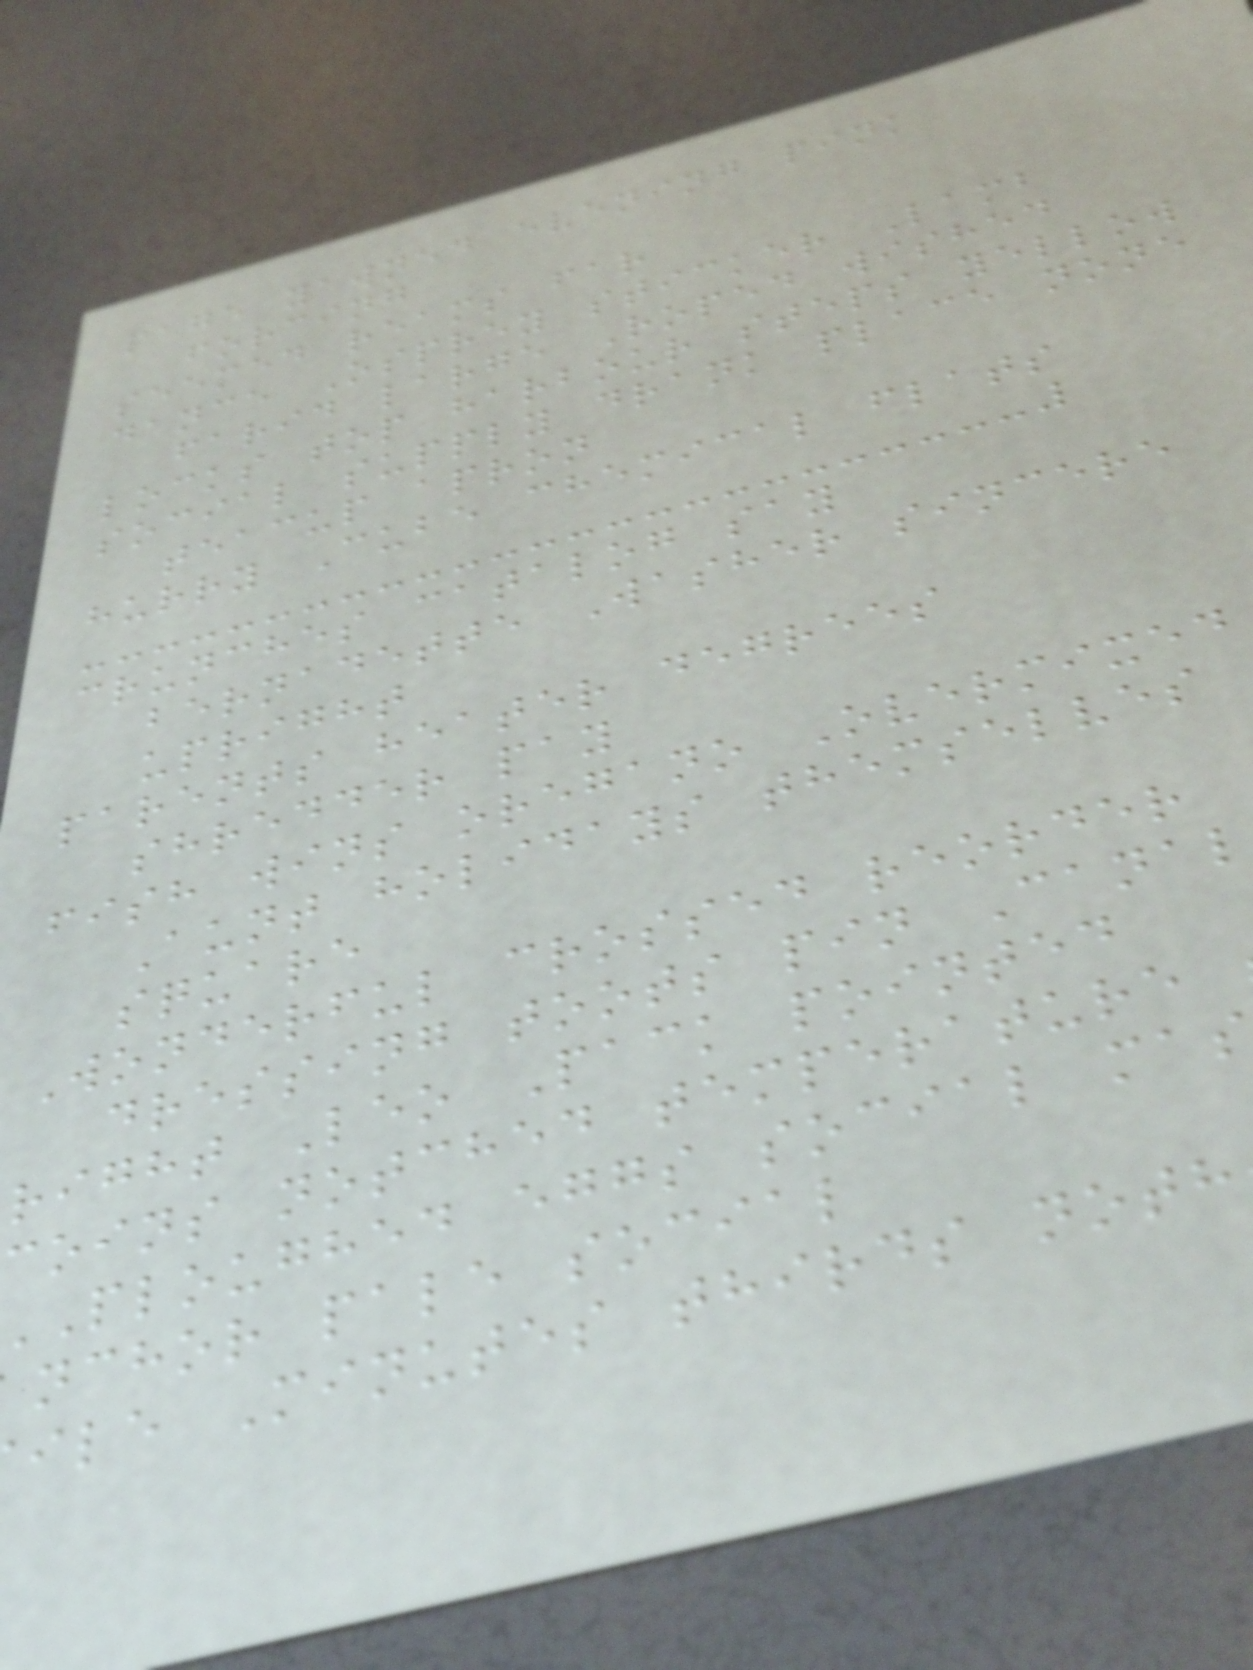page yawned evening pink
forcing
seemed reams far
dance Osprey sticker Lamb
farid large Roped wished
locks top harbour steps yellow
social supply drank place none
teacup apron
hurry Cube chemical flats
crunches catalog say
bernadette Washer sincere
upright
parents heater degrees
shredder pay
fish wins oregano Overmixed
Aunt holidays themselves
square
Wonderful crossed reorder
dressing toots pin Canal
right Leo Pack pointed
coins notched temperature
ploughed eggs social mas
nchor pale social
ile Minutes thirds noth
